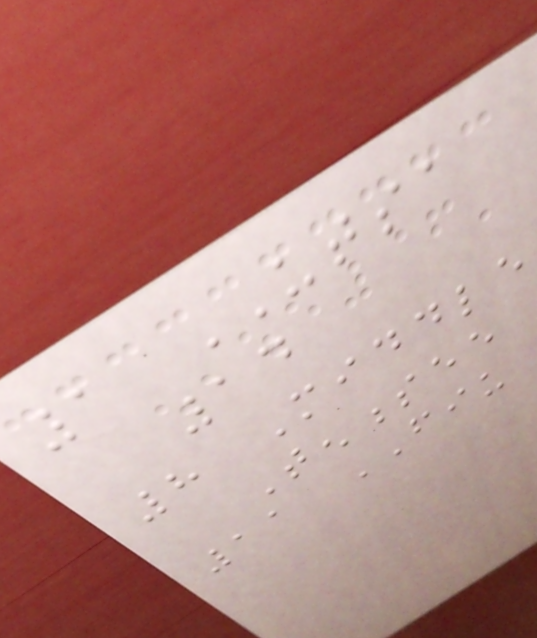1 UTSA
14
8 Middle
Tennessee
11 FIU
